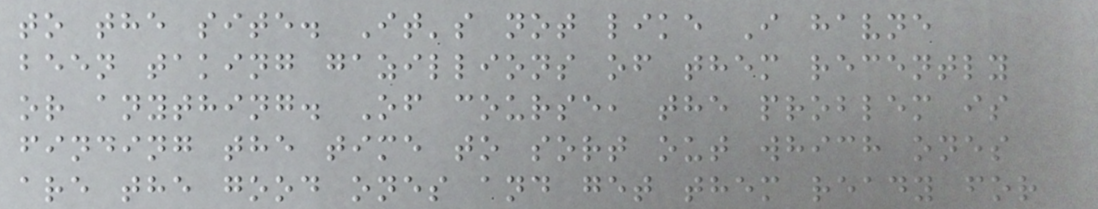to the site. It's not like I havne
been taking gazillions of them recently
or anything. Of course, the problem is
finding the time to sort out which ones
are the good ones and get them ready for
